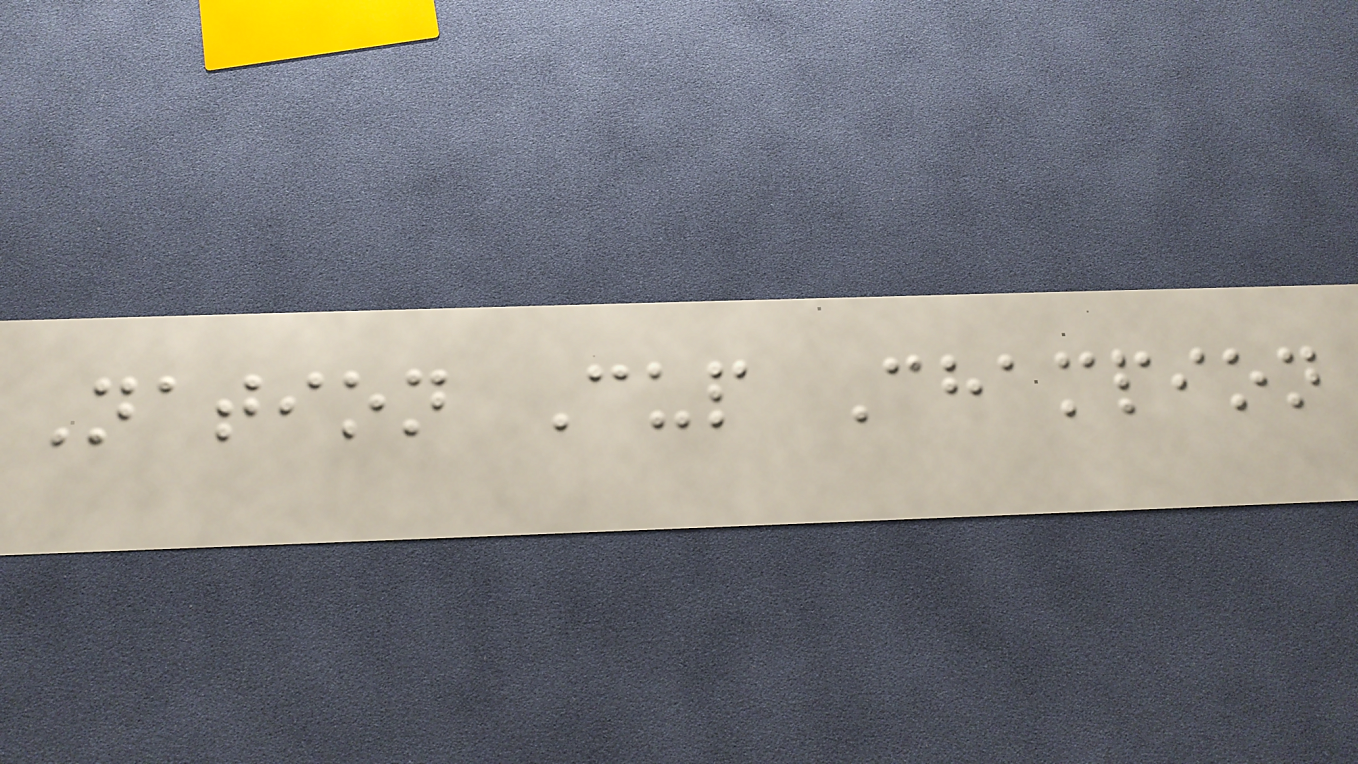Nation Cup Champion
